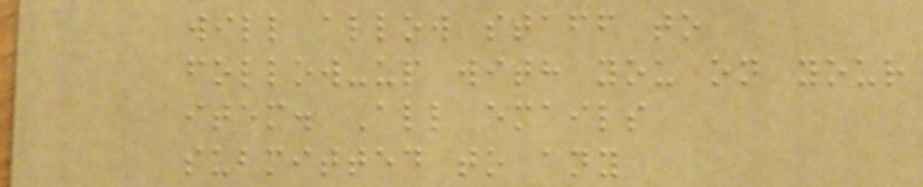will allow staff to
follow-up with you on your
item. All emails
submitted to any
